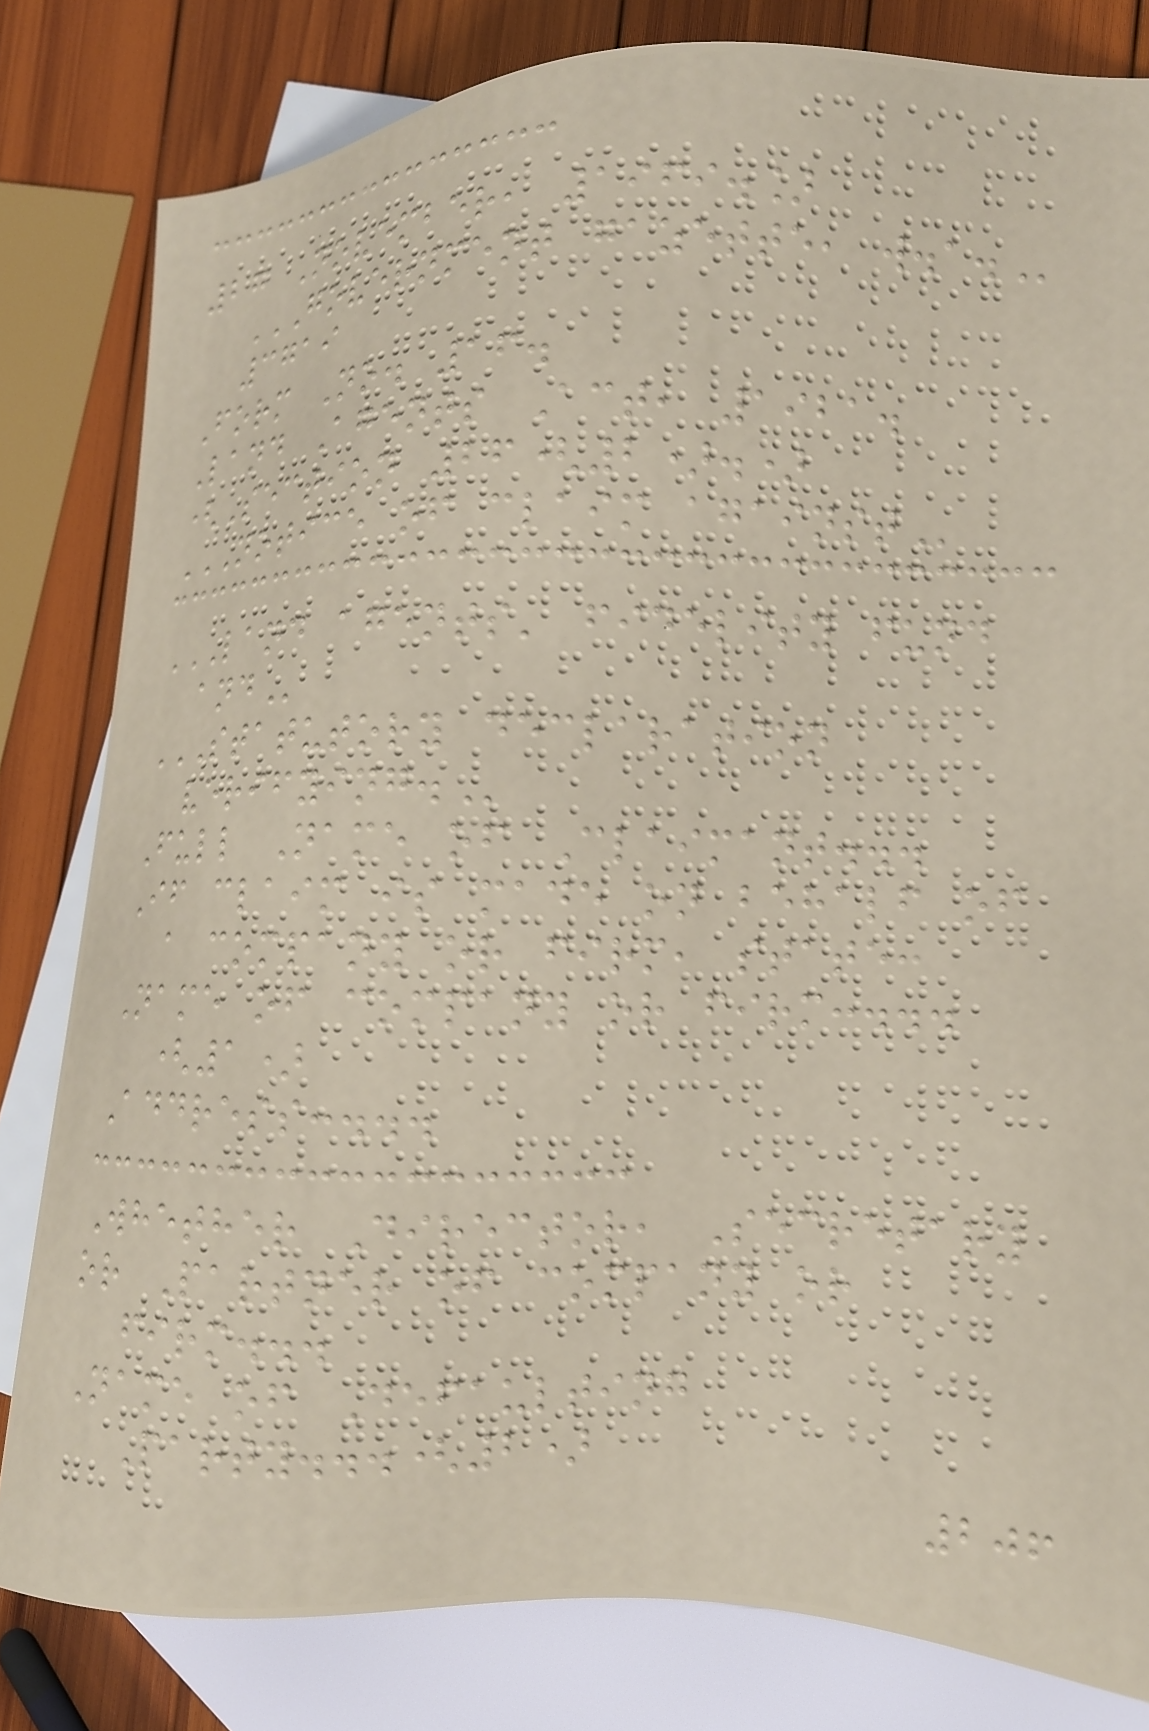27 November, 1969.]
GOVERNMENT GAZETTE, W.A.
3719
Form No. 16.
Land Agents Act, 1921.
(Section 26(2).)
NOTICE OF CLAIM AGAINST
LAND AGENTS' FIDELITY FUND
AND
STATUTORY DECLARATION
VERIFYING.
Full Name of Claimant...
If claim is made on behalf of
a company or firm, state:
Name of company or firm:...
(1)
Address:...
Whether Director, Secretary
or Partner of company or
firm...
Name of Defaulting
Party...(2)
206
